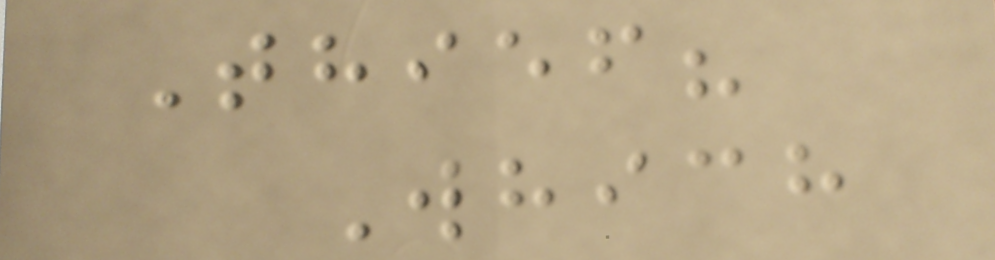Thief?
Which
